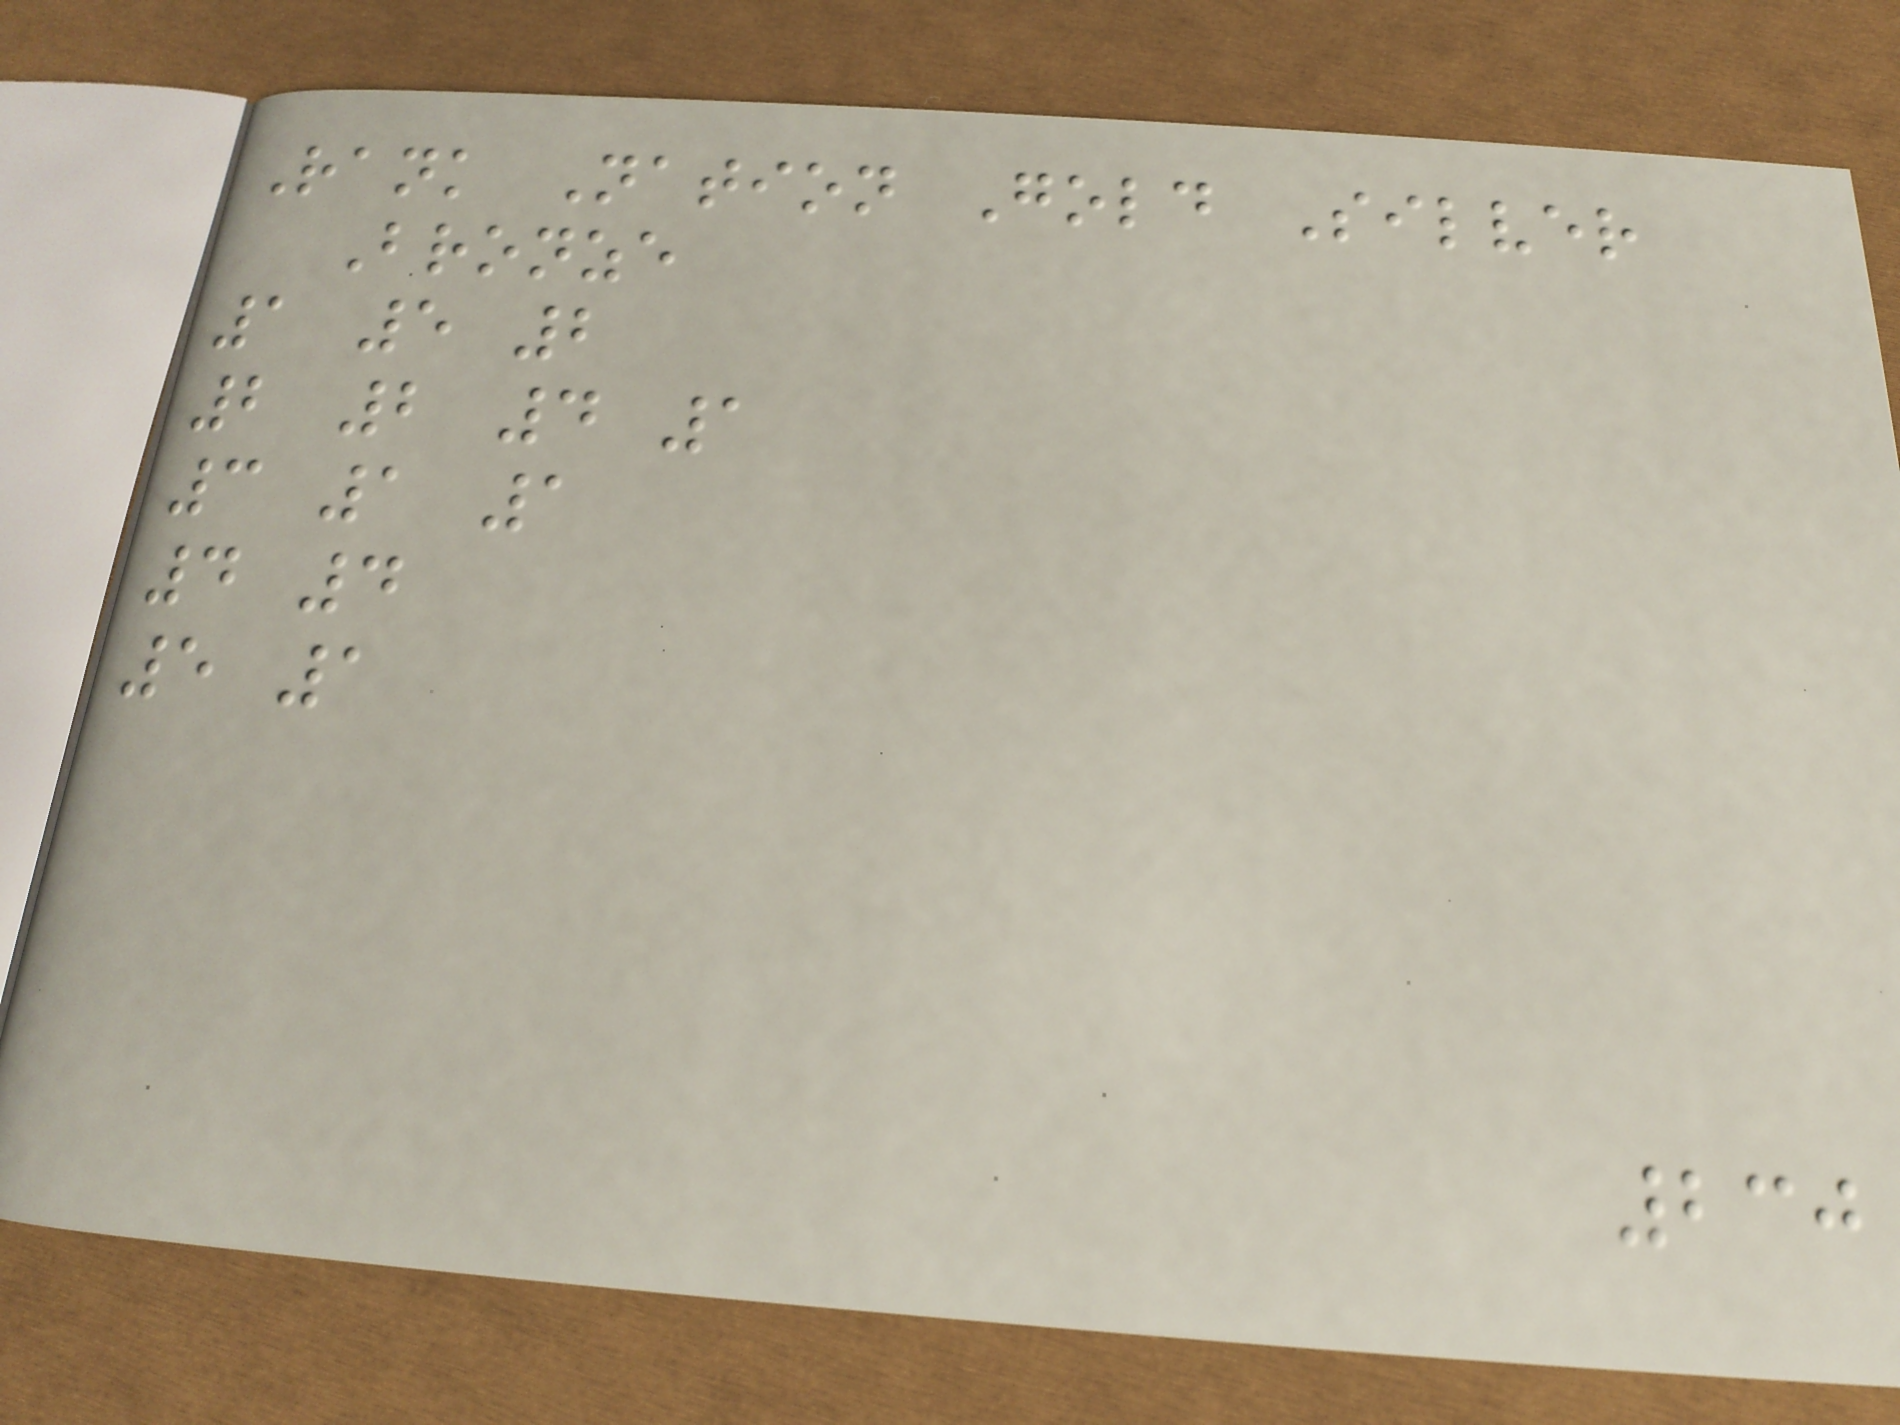Rank Nation Gold Silver
Bronze
1 5 2
2 2 4 1
3 1 1
4 4
5 1
230
